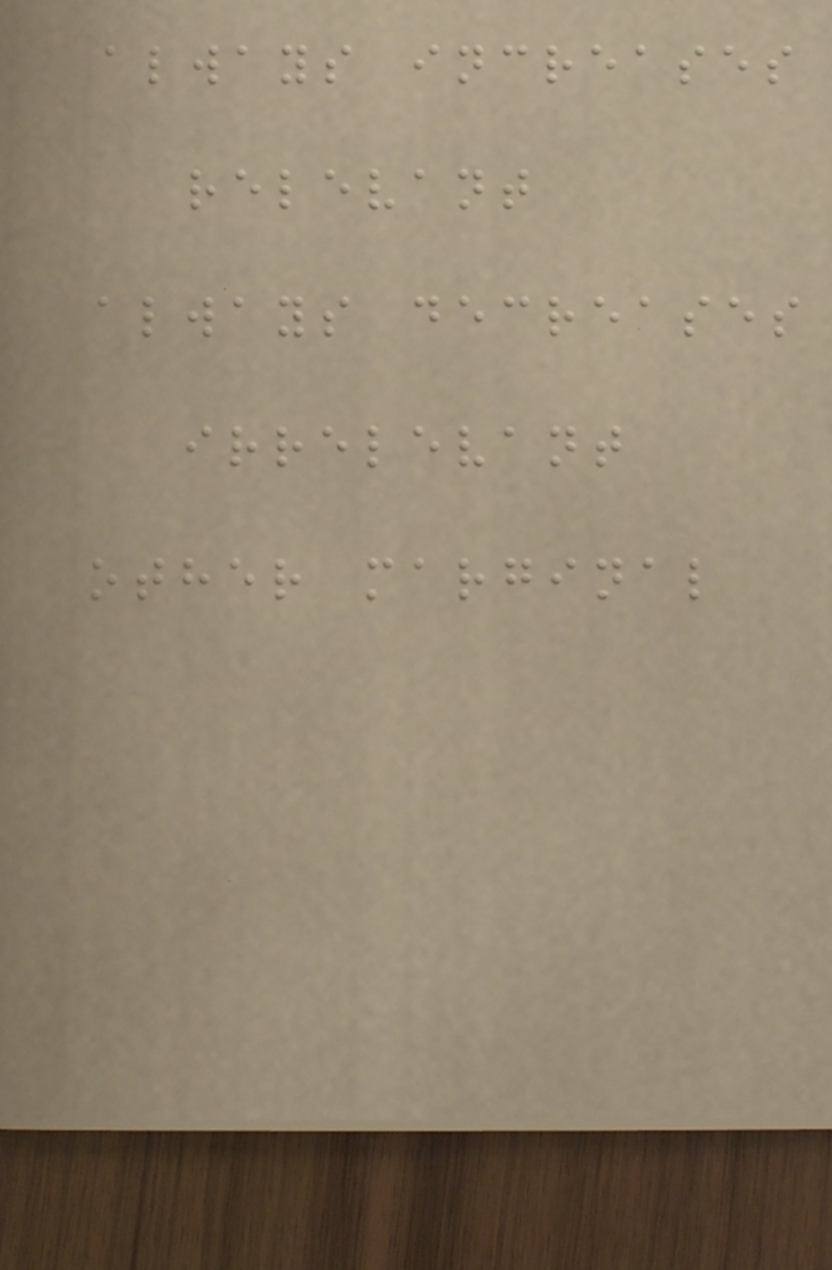always increases
relevant
always decreases
irrelevant
other marginal
